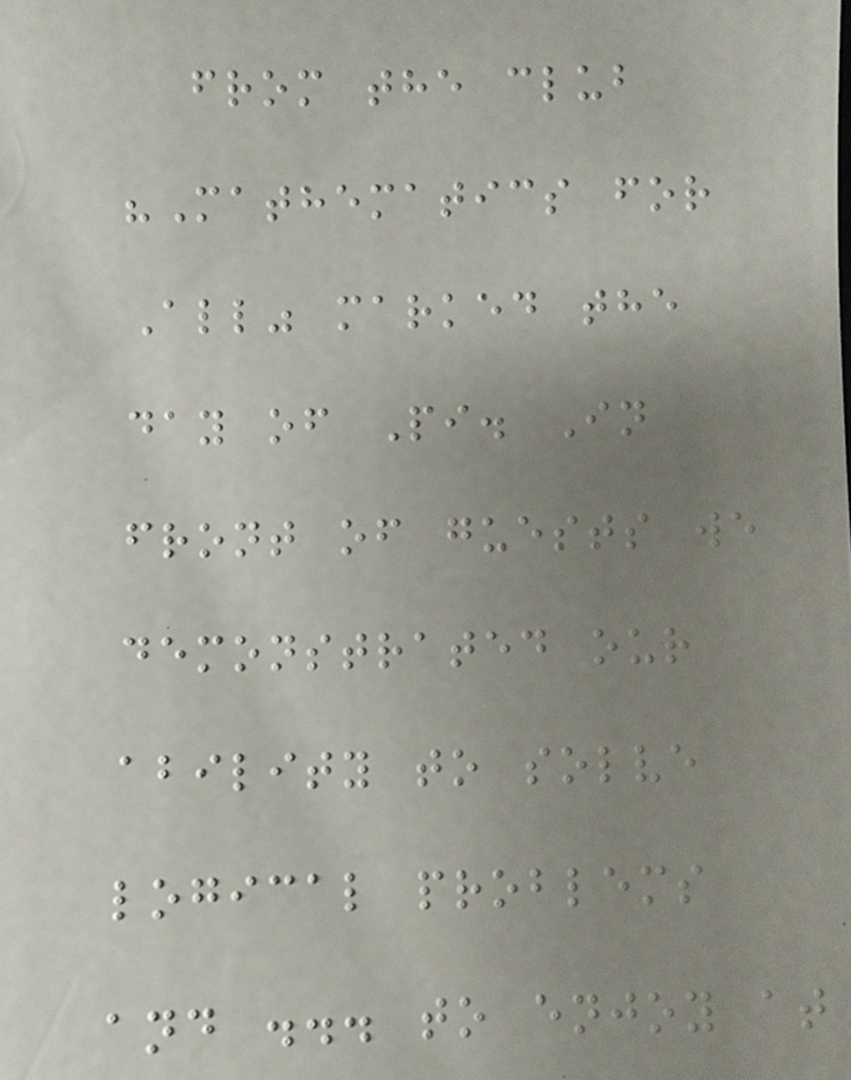from the club
"Mathematics for
All" marked the
day of Pi. In
front of guests we
demonstrated our
ability to solve
logical problems
and ... to enjoy at
